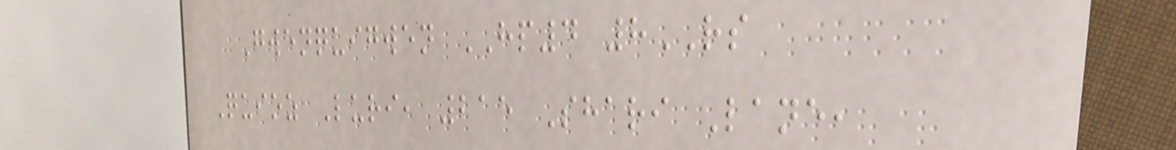Gwenquigwen HP4 8RS
Quioz Luri, 215 Shari Lane,
